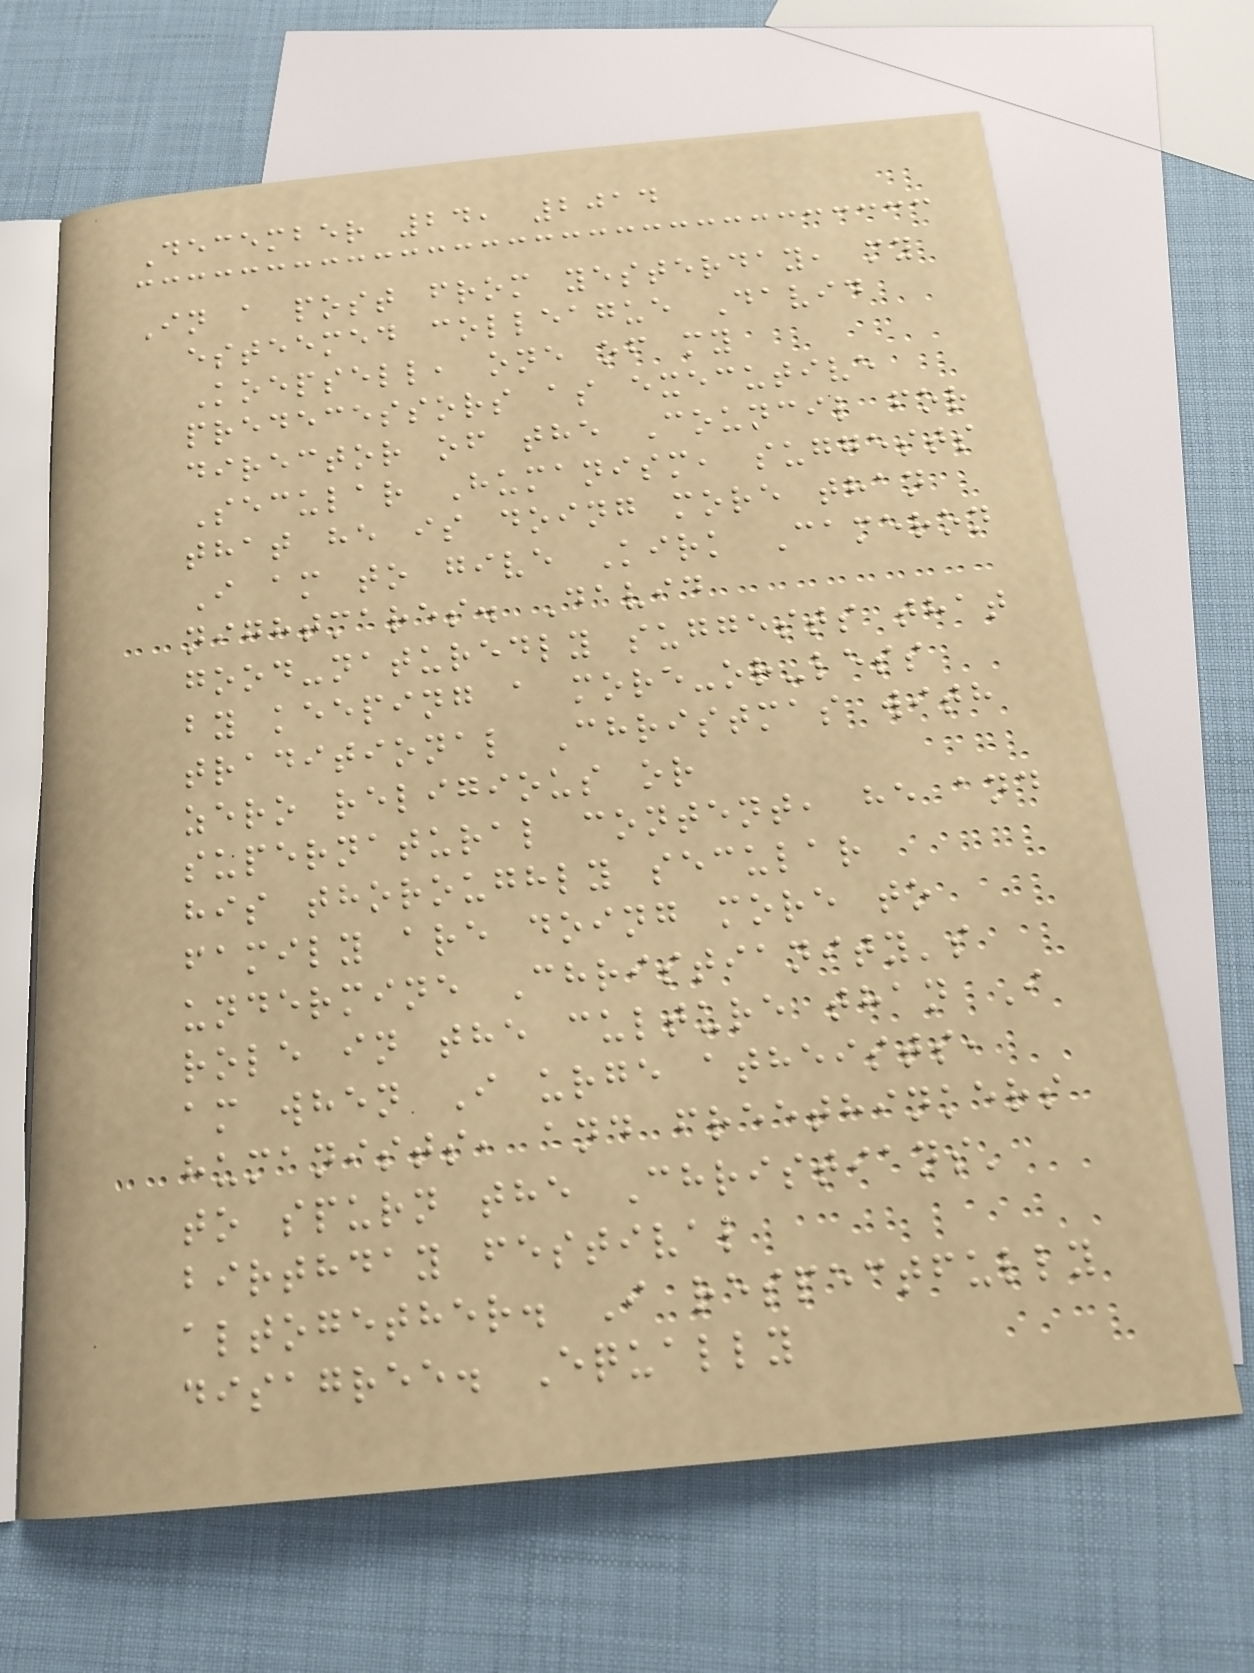December 24, 2014
In a post from yesterday, my
esteemed colleague David
Koepsell, one of my
predecessors as executive
director of the Council for
Secular Humanism, suggests
that he is doing more than
I am to give Kirk Cameron
nightmares. David
good-naturedly suggests that
by keeping a more-or-less
traditional Christmas with
zero religious or
supernatural content, he and
his thoroughly secular
family are doing more to
undermine Christianity's
role in the culture than I
am when I urge atheists,
humanists, and freethinkers
to spurn the Christians'
birthday festival
altogether. I respectfully
disagree. Equally
